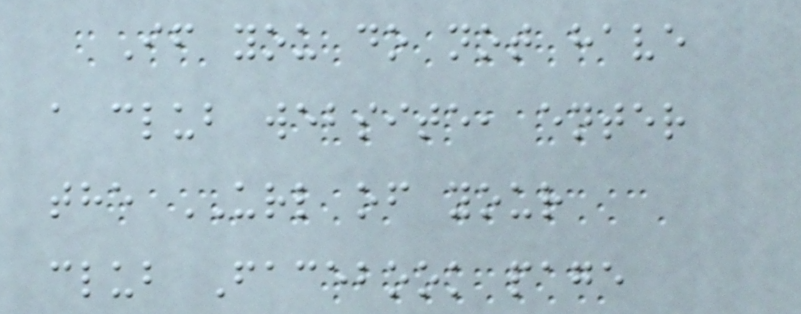If you do not have
a club website, enter
the URL of your
club Facebook page
